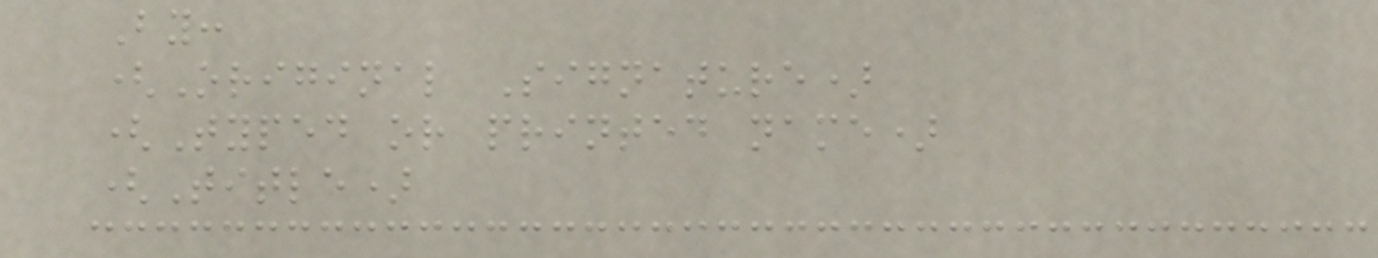By:
(Original Signature)
(Typed or printed name)
(Title)
